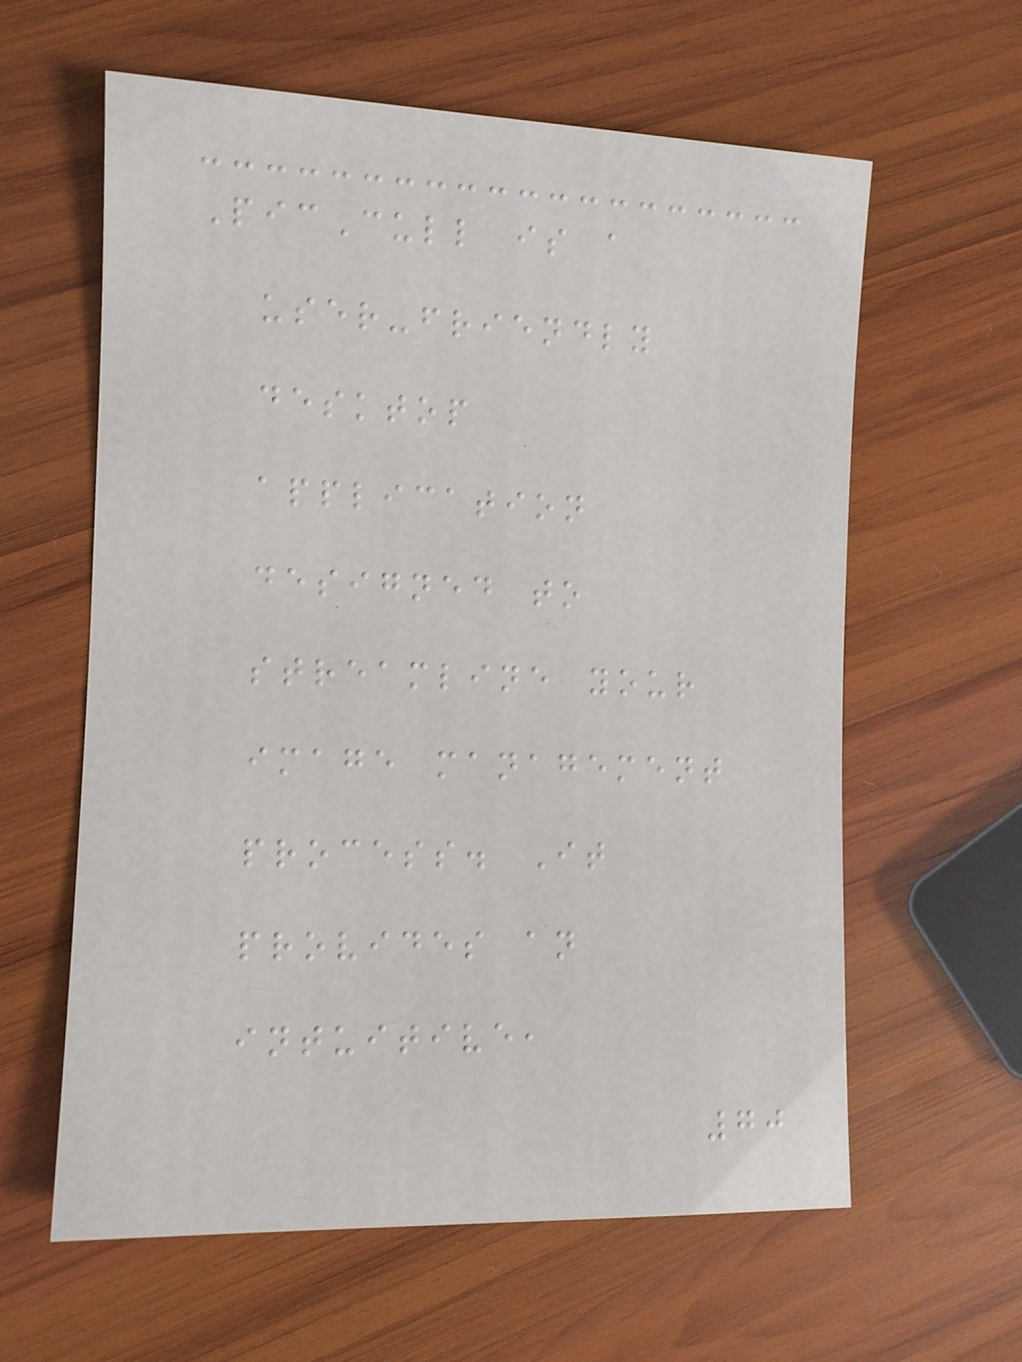PicCull is a
user-friendly
desktop
application
designed to
streamline your
image management
process. It
provides an
intuitive,
70
